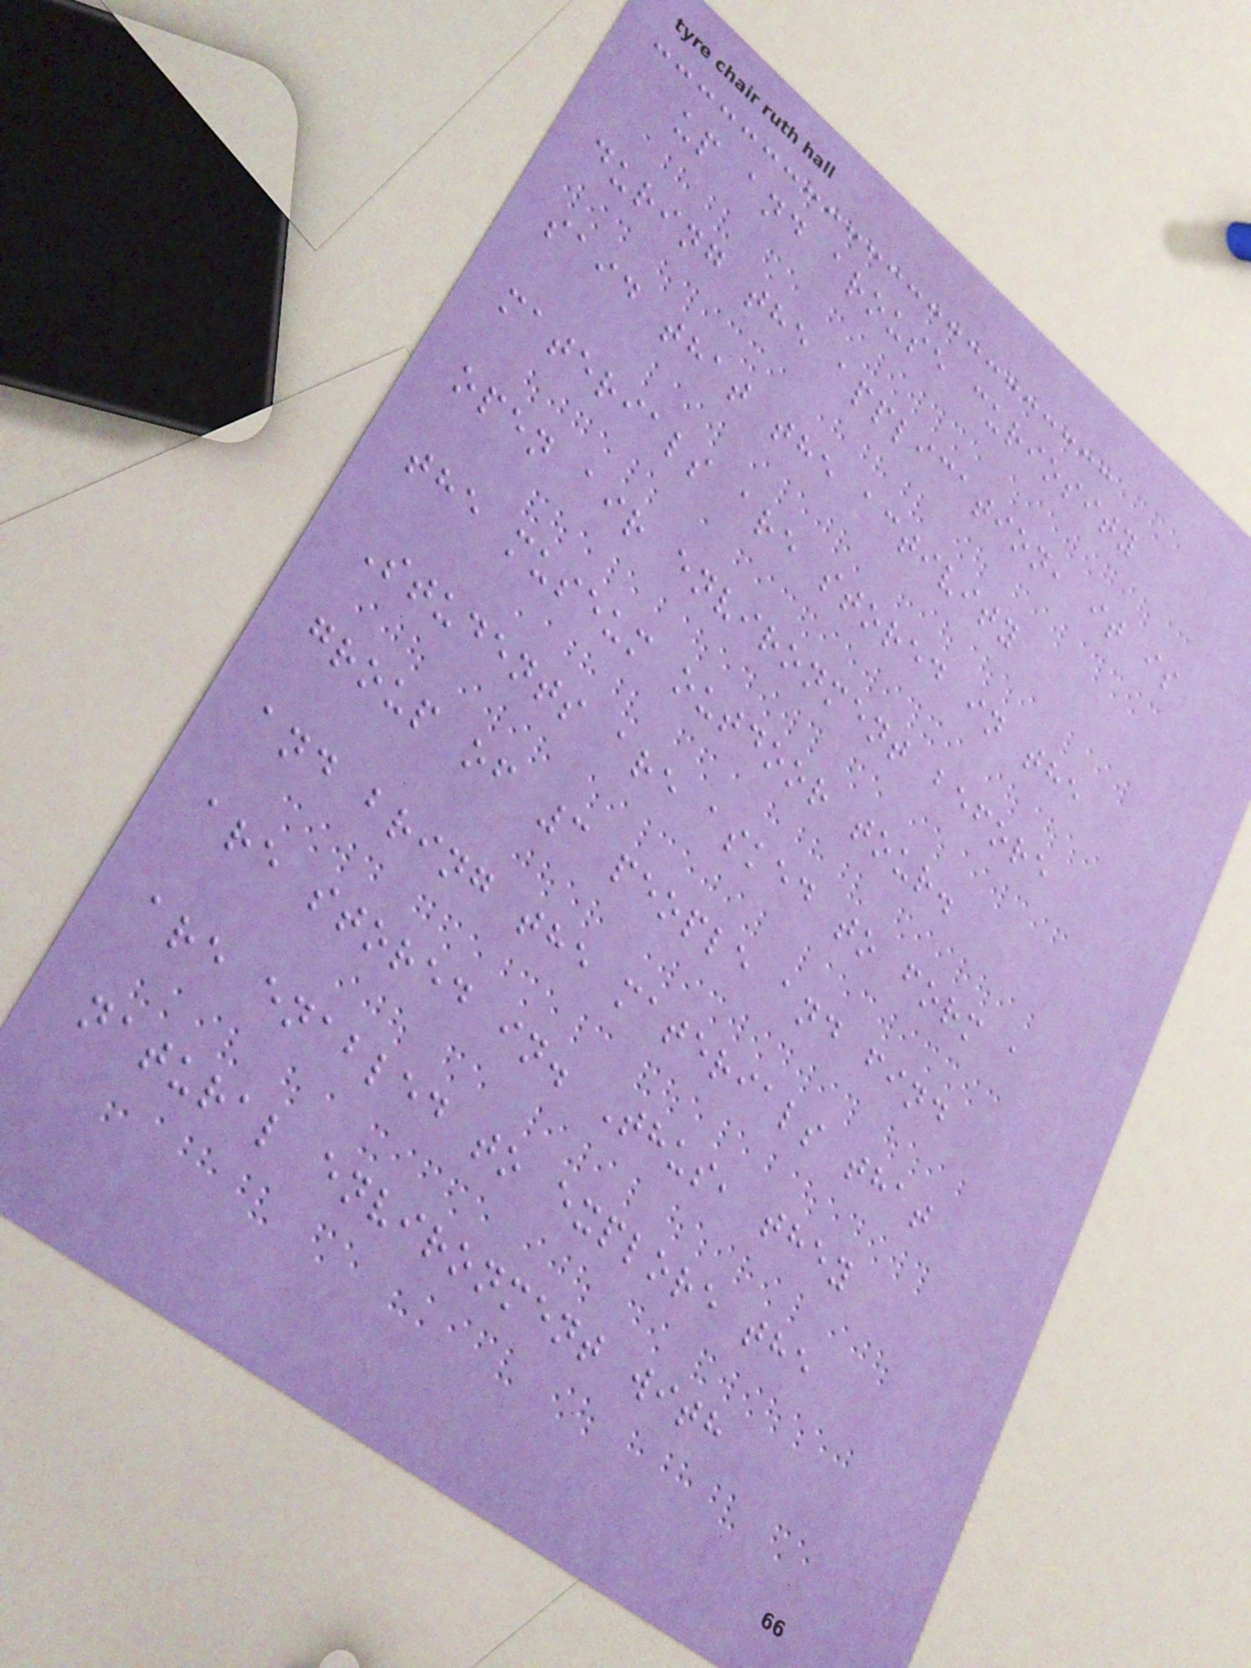up and arouse curiosity
during the application, it is
said that the activity
materials are stored in the
open air environment before
the museum outdoor tour.
Students are asked to form a
group of 3 people and find
and bring the materials that
are stored in. Thus, they
are enabled to explore the
natural environment with
